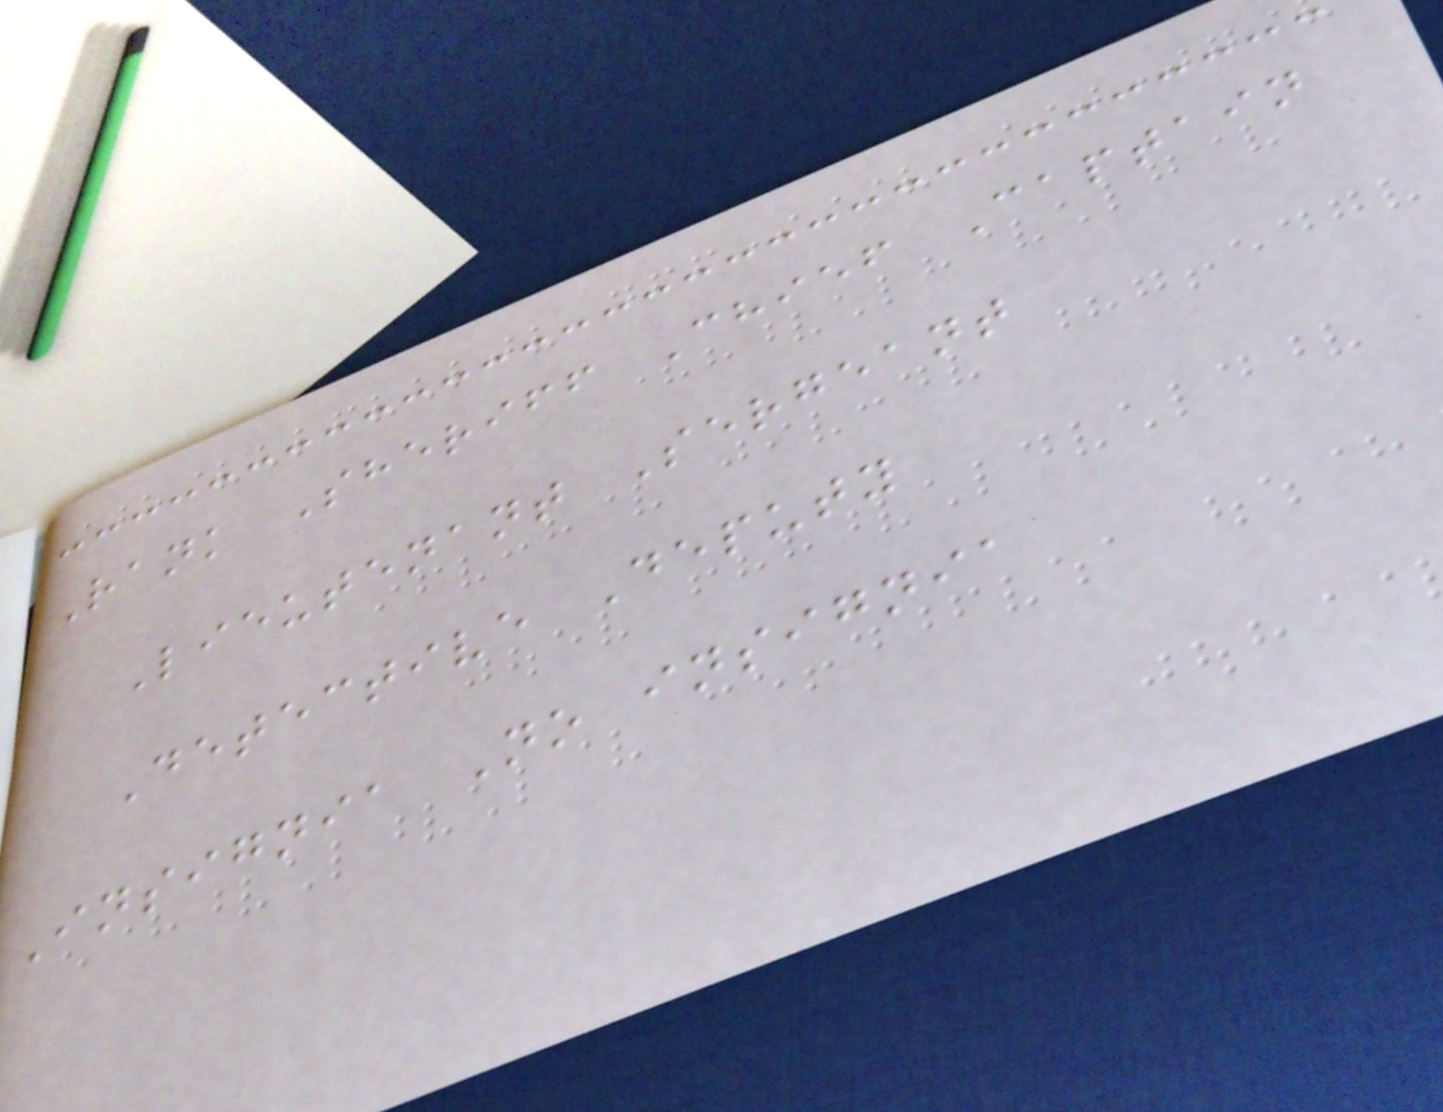Rank Sheriff Chief Captain
Lieutenant Sergeant
Detective Deputy
Insignia No insignia
